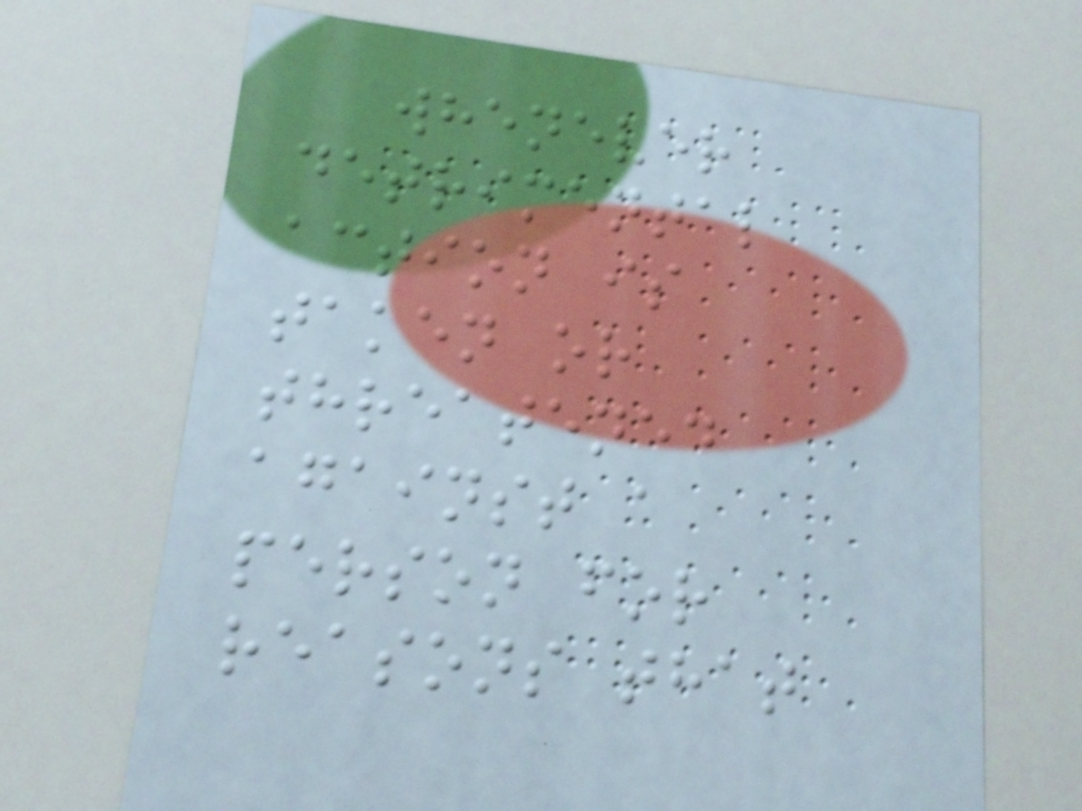whenever
detrimental
action is
taken or
threatened
against a
person for
reasons that
